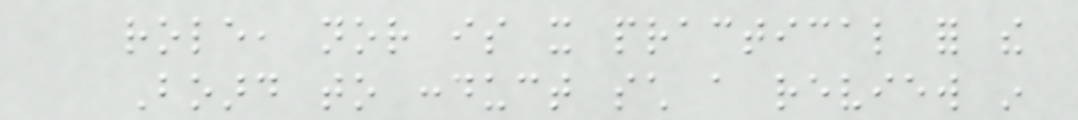role, nor is it practical for the
Board to conduct such a review in
